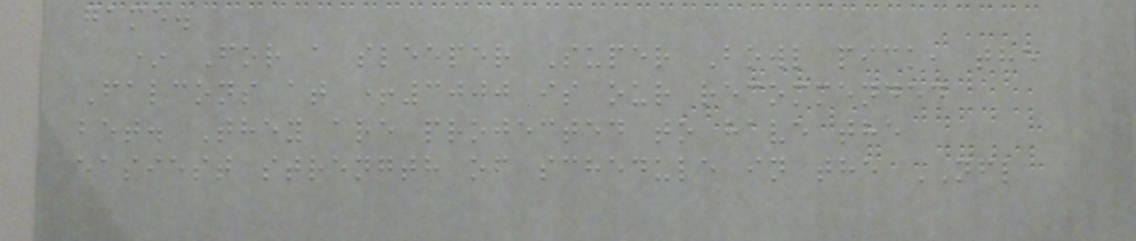game.
* For a sleeper Super Bowl pick, the
Falcons at +3000 is our recommended
bet. They are projected to have the
easiest strength of schedule in the NFL
